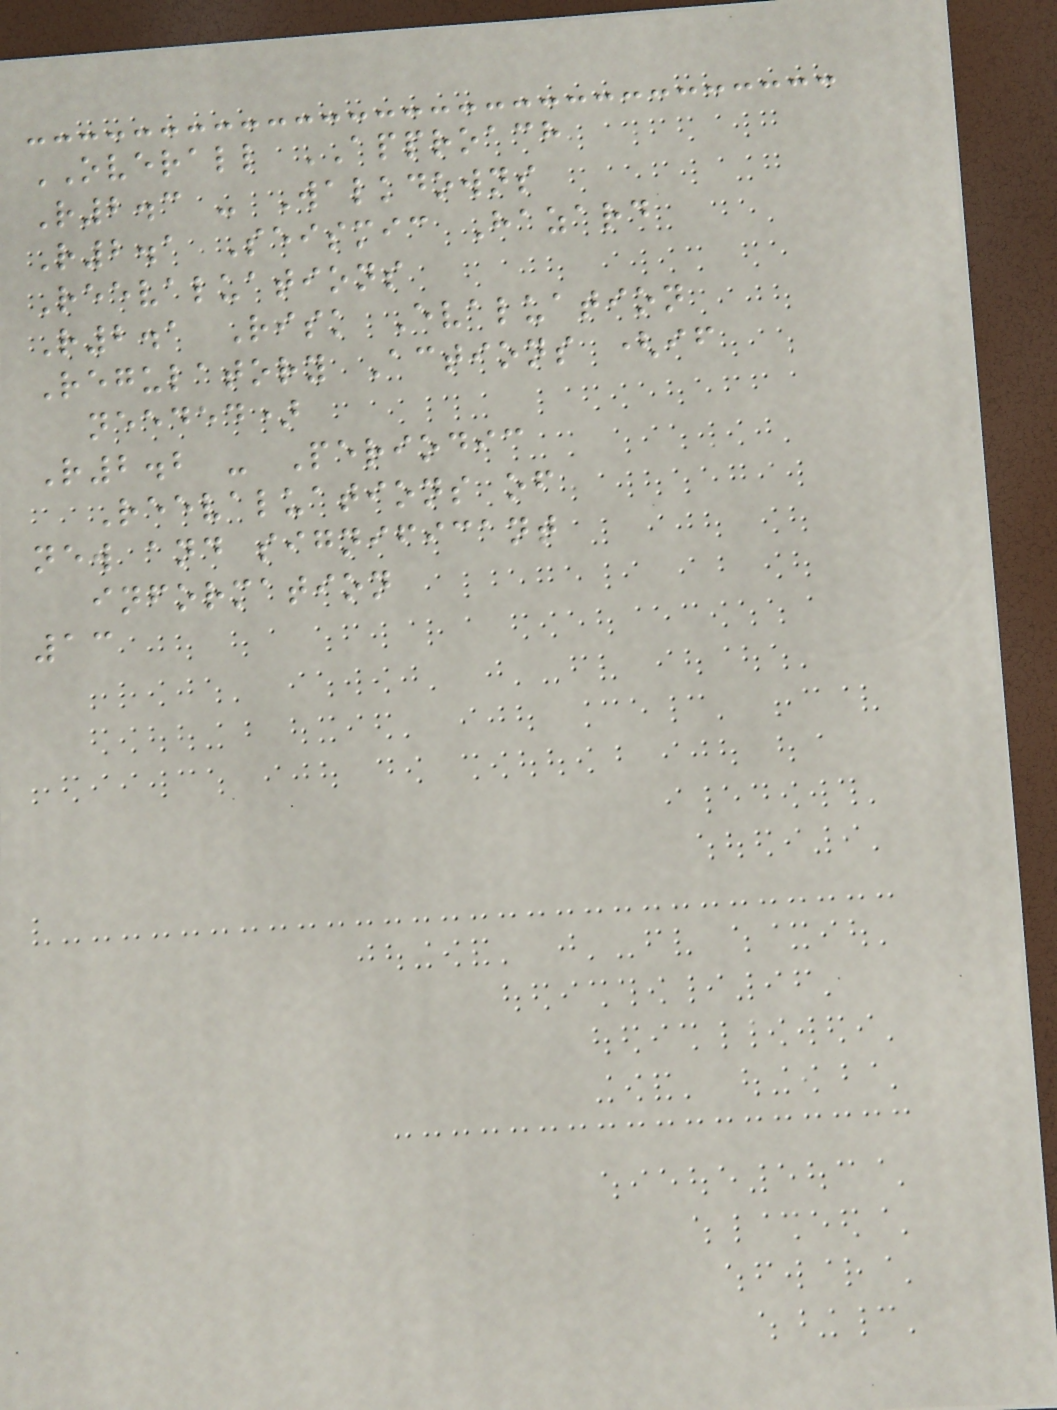OVERALL APPROACH
R2.3 - Walkdowns
R2.1 Seismic Hazard
Reevaluations
R2.1 Risk Evaluation
Regulatory Actions (if
needed)
R2.2 - Periodic
Reevaluations of
new and significant
information
13
